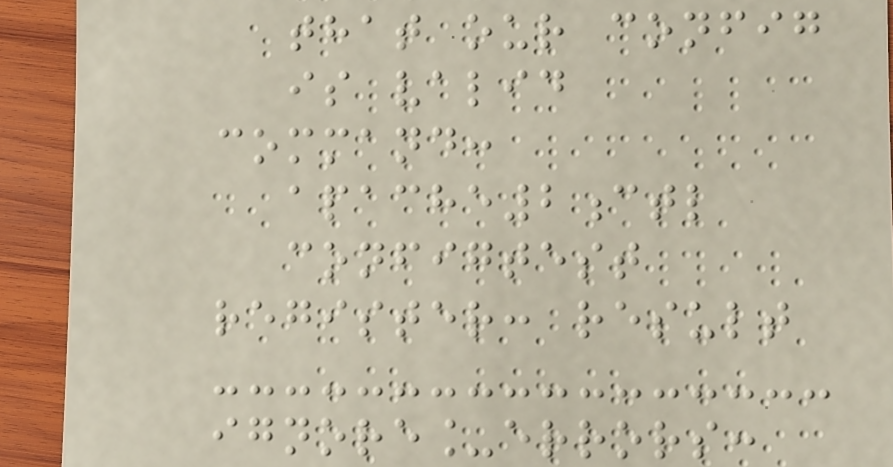that our config
is valid
command:
apache2ctl
configtest
register: result
ignore_errors:
